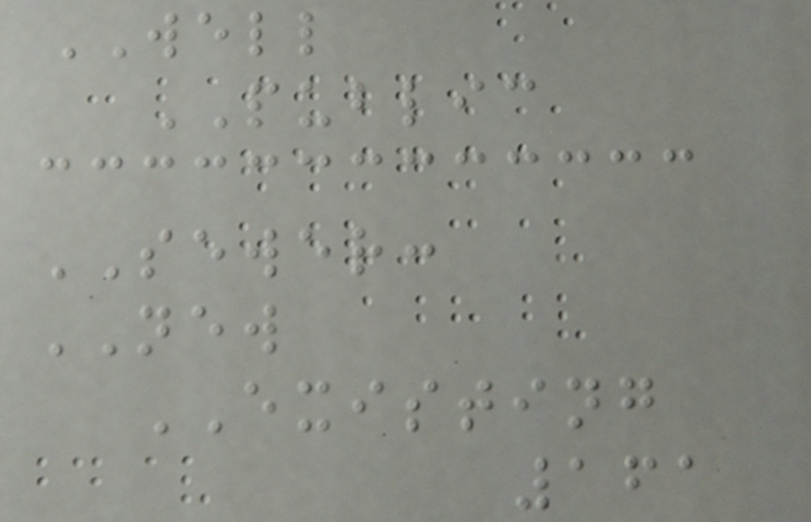WELL
PUBLIC
SEWER:
NEW
EXISTING
161
